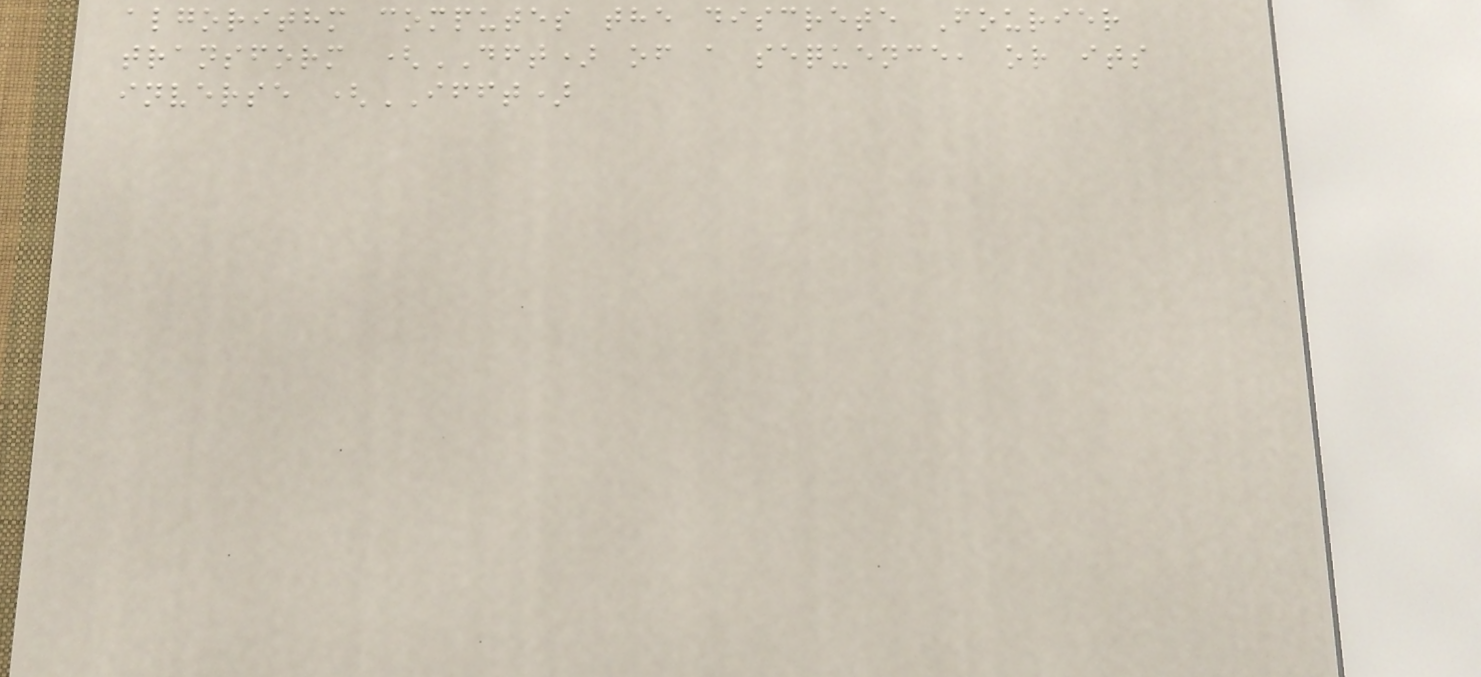algorithm computes the discrete Fourier
transform (DFT) of a sequence, or its
inverse (IFFT)
